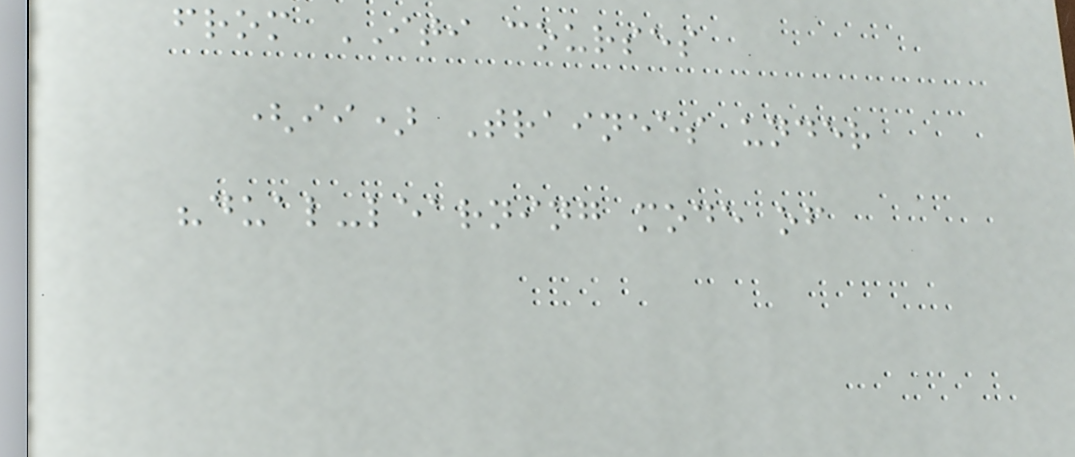from ITI courses
(ii) Trainees under
"dual-learning mode of
